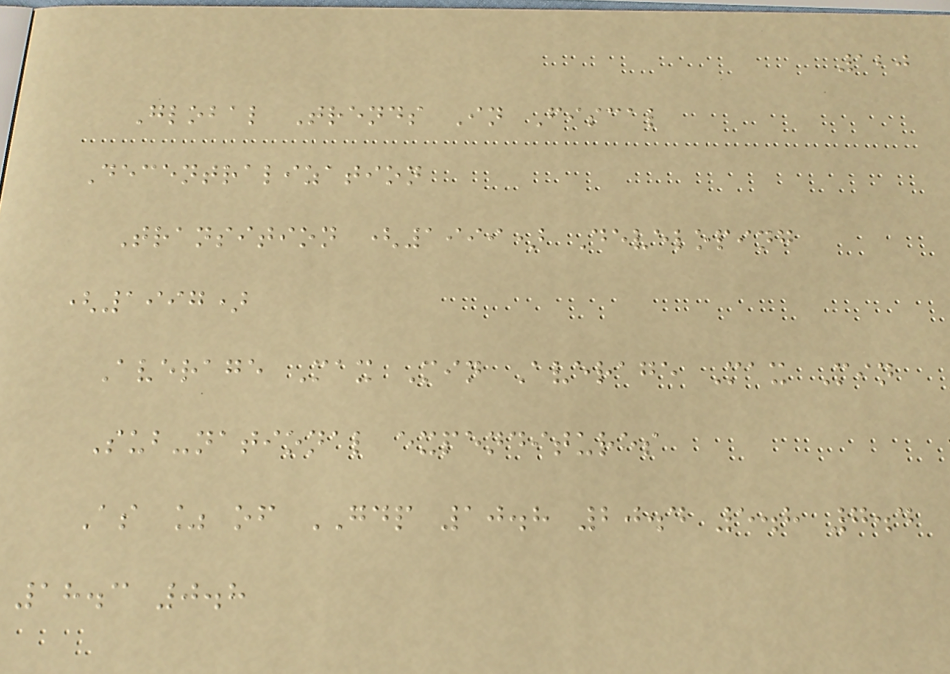120
Global Trends In Fiscal
Decentralization
Transition (1999) Developing
(1997)
Average Max Min Average Max Min
Sub-national expenditures
As % of GDP 10.8 20.4 5.8 7.4
18.3 0.8
